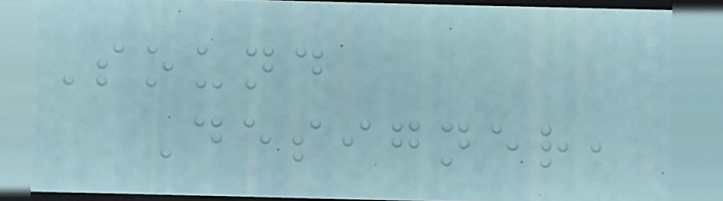Sound
Designer,
